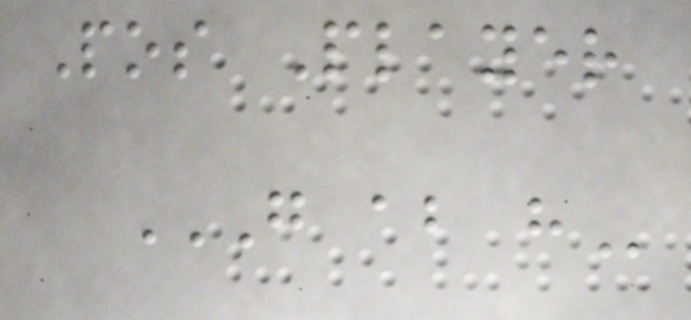Pos Player
G AB H
